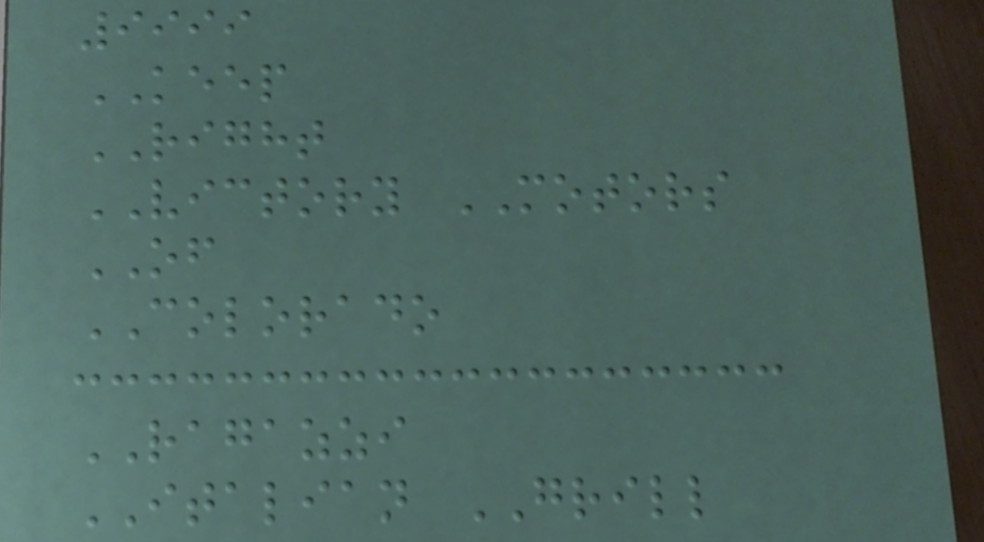9999
KEEP
RIGHT
VICTORY MOTORS
OF
COLORADO
RAGAZZI
ITALIAN GRILL
